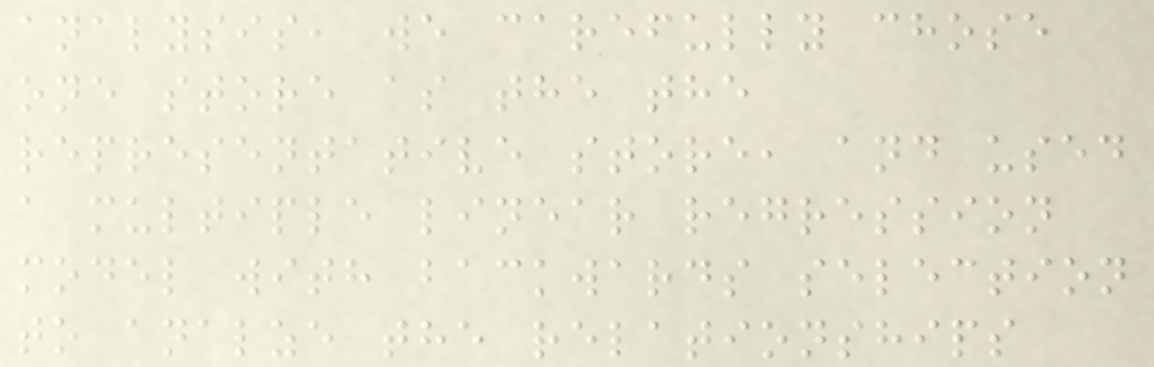analysis, we carefully chose
one store as the the
representative store, and used
a multiple linear regression
model with backwards selection
to analze the relationships
